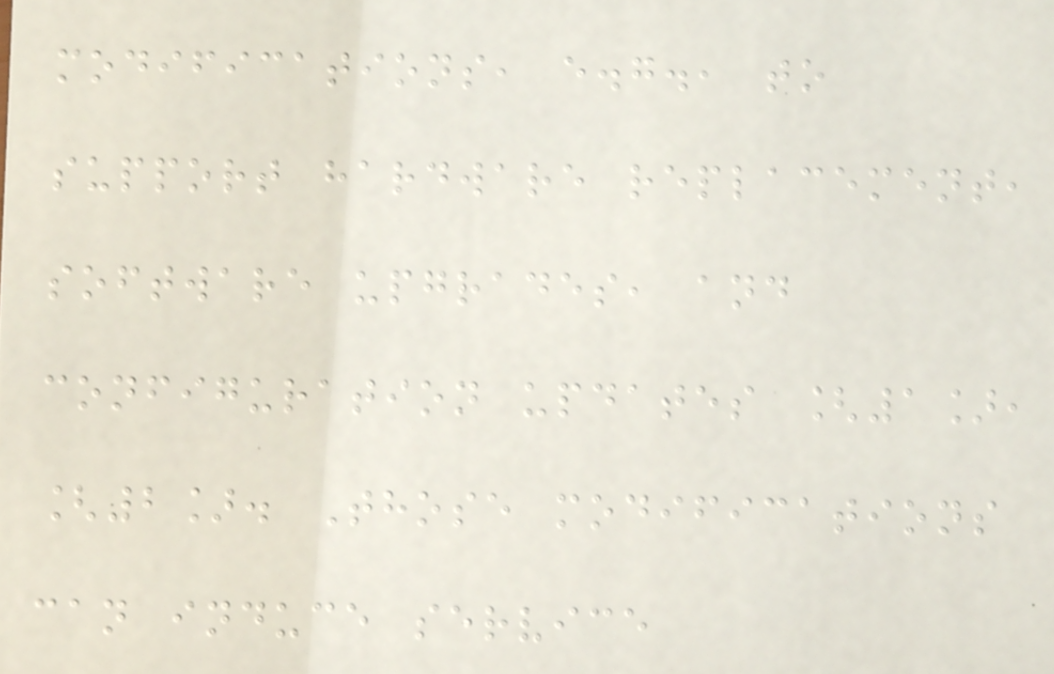modifications, e.g., to
support hardware replacement,
software upgrades, and
configuration updates [1],
[2]. Those modifications
can induce service
